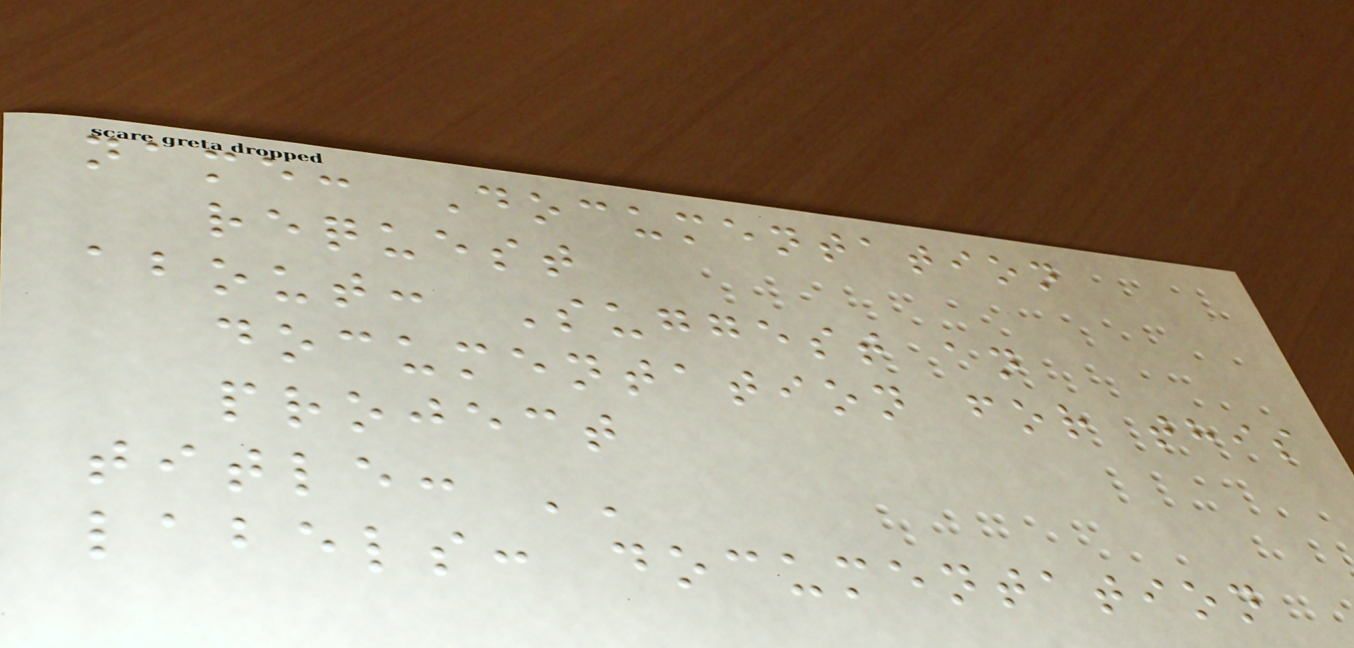name: Documentation
request
about: Suggest an
documentation for this
project
title: ''
labels: documentation
